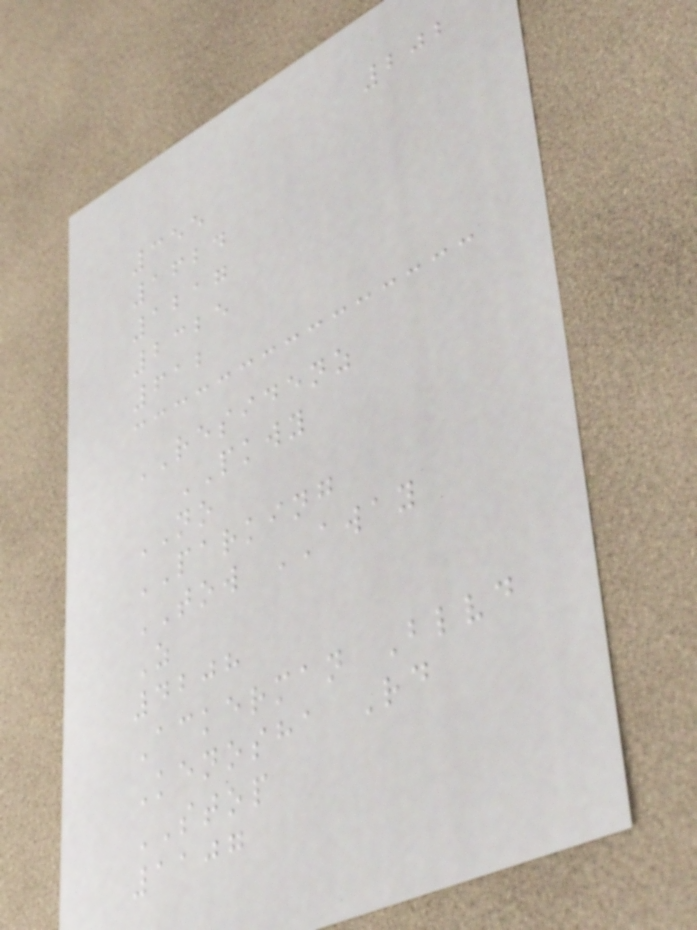202
355
1624
1217
2325
612
RESIDENZ
PKWY
NO
PARKING
TOW AWAY
Z
4208
Ackerman Blvd
Kenosha Rd
STOP
1107
